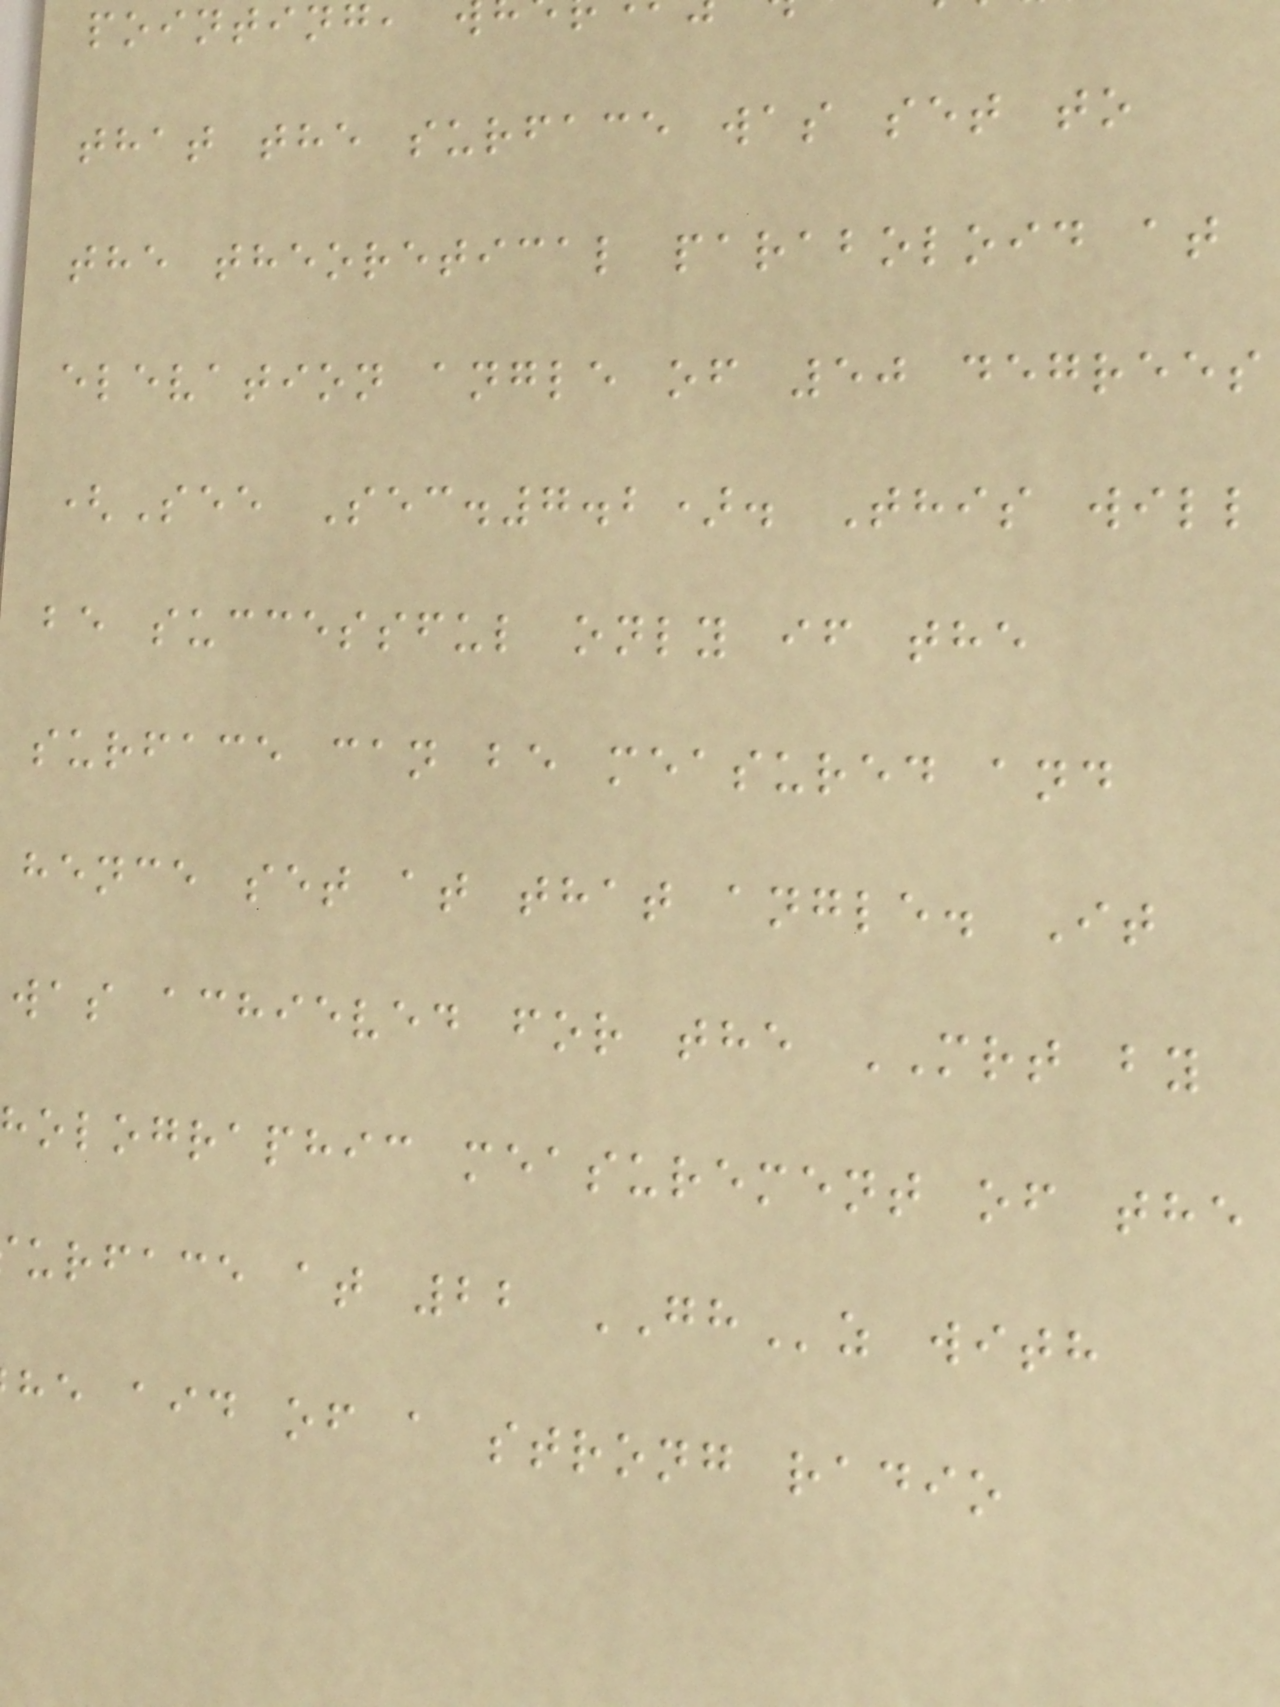pointing,
that the surface was set to
the theoretical paraboloid at
elevation angle of 50 degrees
(See Sec.7.2). This will
be successful only if the
surface can be measured and
hence set at that angle. It
was achieved for the MRT by
olographic measurement of the
urface at 22 GHz with
he aid of a strong radio
